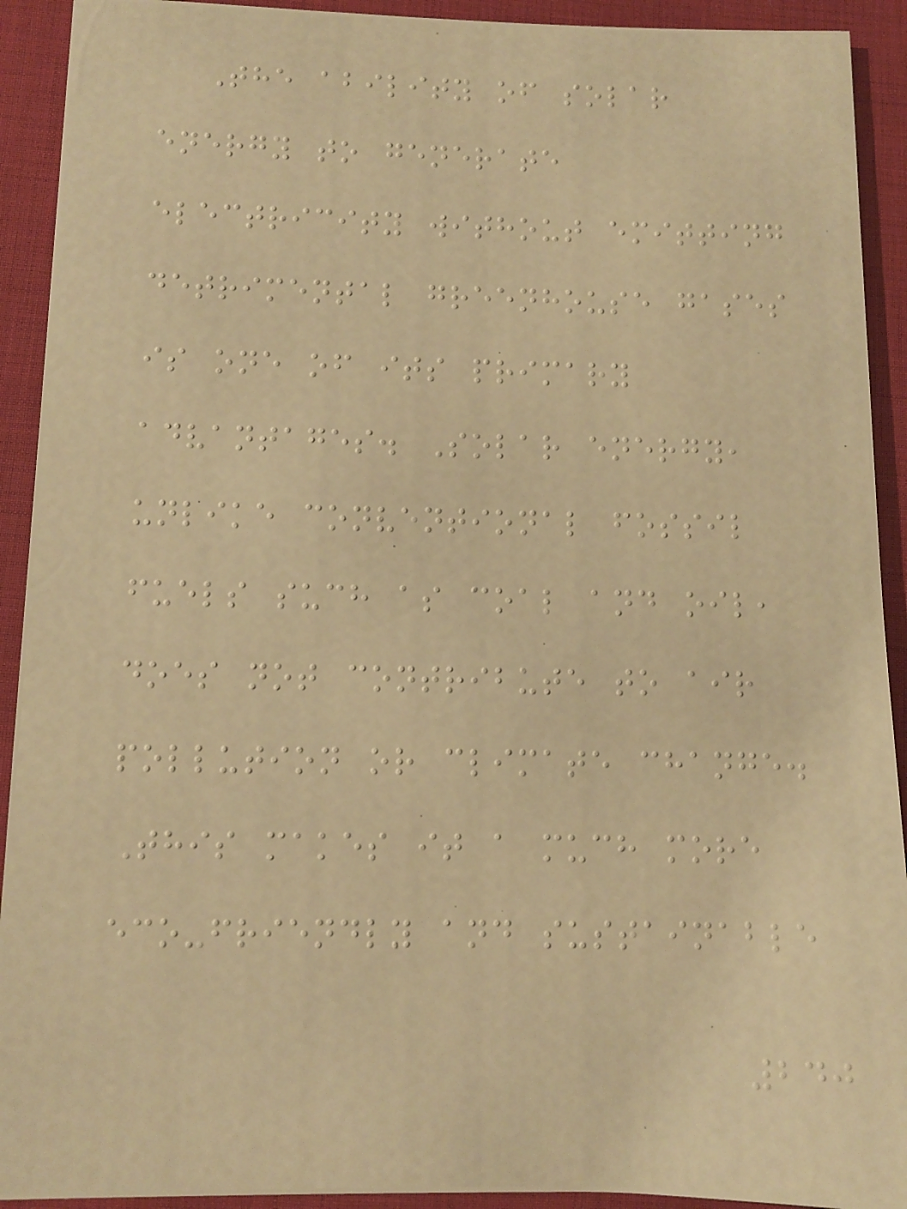The ability of solar
energy to generate
electricity without emitting
detrimental greenhouse gases
is one of its primary
advantages. Solar energy,
unlike conventional fossil
fuels such as coal and oil,
does not contribute to air
pollution or climate change.
This makes it a much more
eco-friendly and sustainable
240
